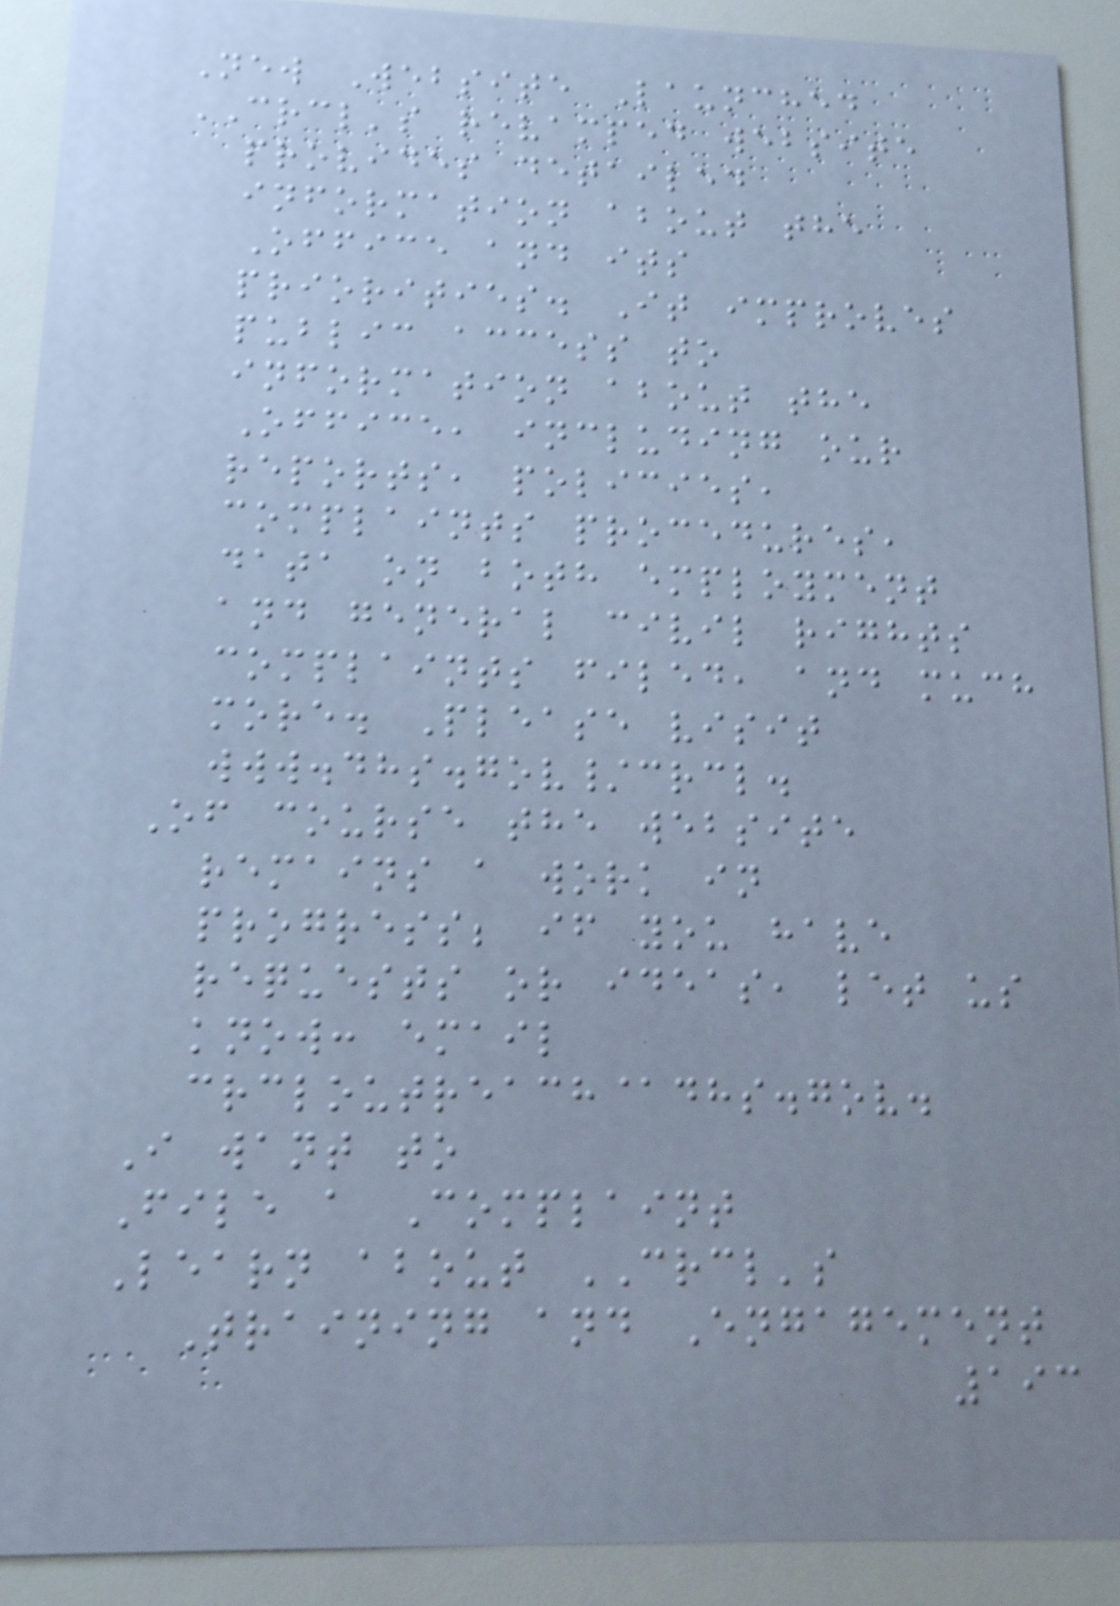New Website Launched
CRCL's revamped website
provides detailed
information about the
Office and its
priorities. It improves
public access to
information about the
Office, including our
reports, policies,
complaints procedures,
data on both employment
and general civil rights
complaints filed, and much
more. Please visit
www.dhs.gov/crcl.
Of course the website
remains a work in
progress; if you have
requests or ideas, let us
know: email
crcloutreach@dhs.gov.
I want to
File a Complaint
Learn about CRCL's
Training and Engagement
193
